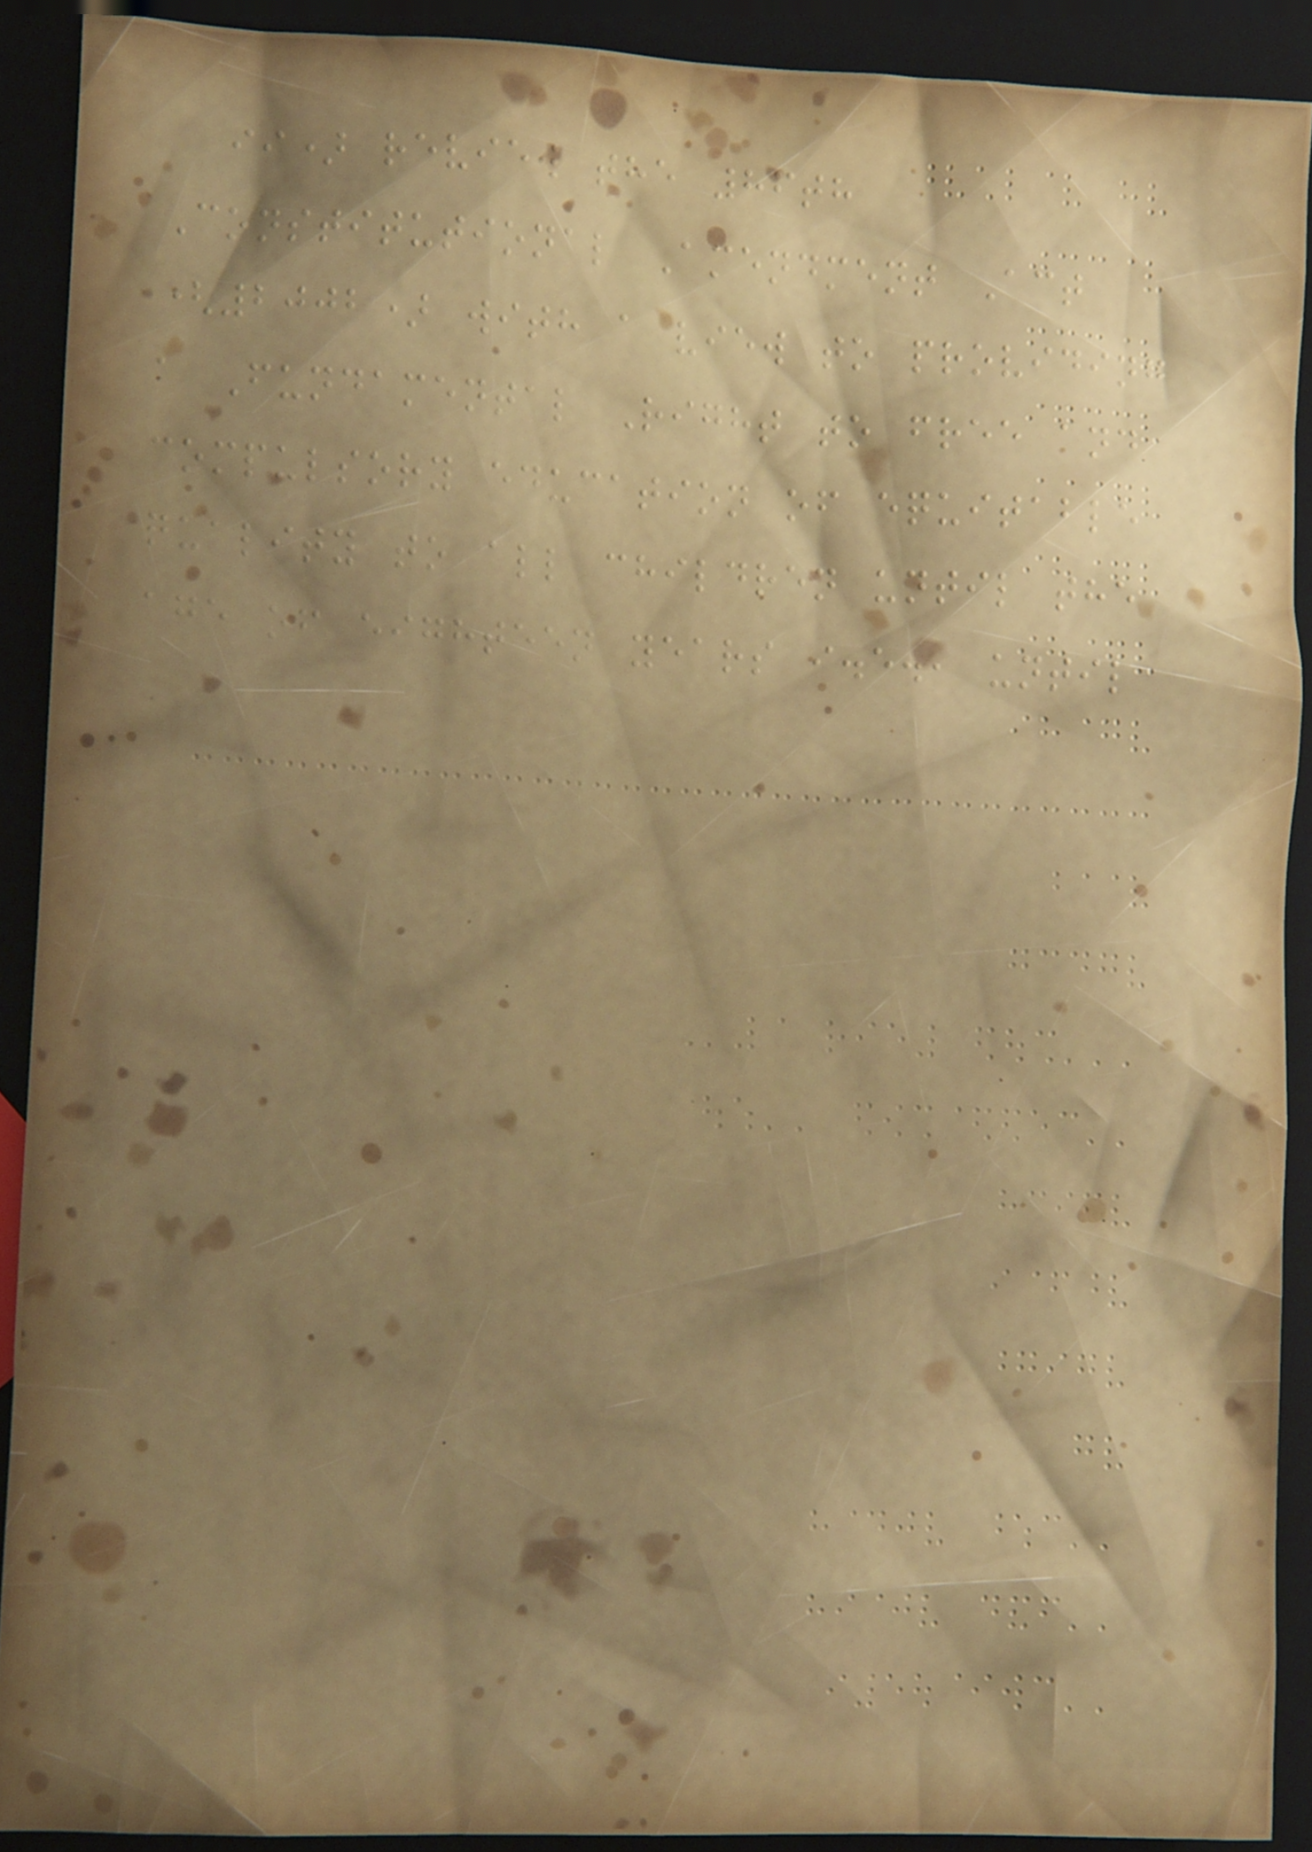ii) review the 86th
Constitutional Amendment Act
(2002) with a view to providing
a Fundamental Right to free and
compulsory education of equitable
quality to all children until the
age of eighteen years i.e., until
